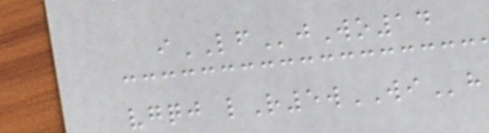iLFjWo14
vgqj lR5wWIh
